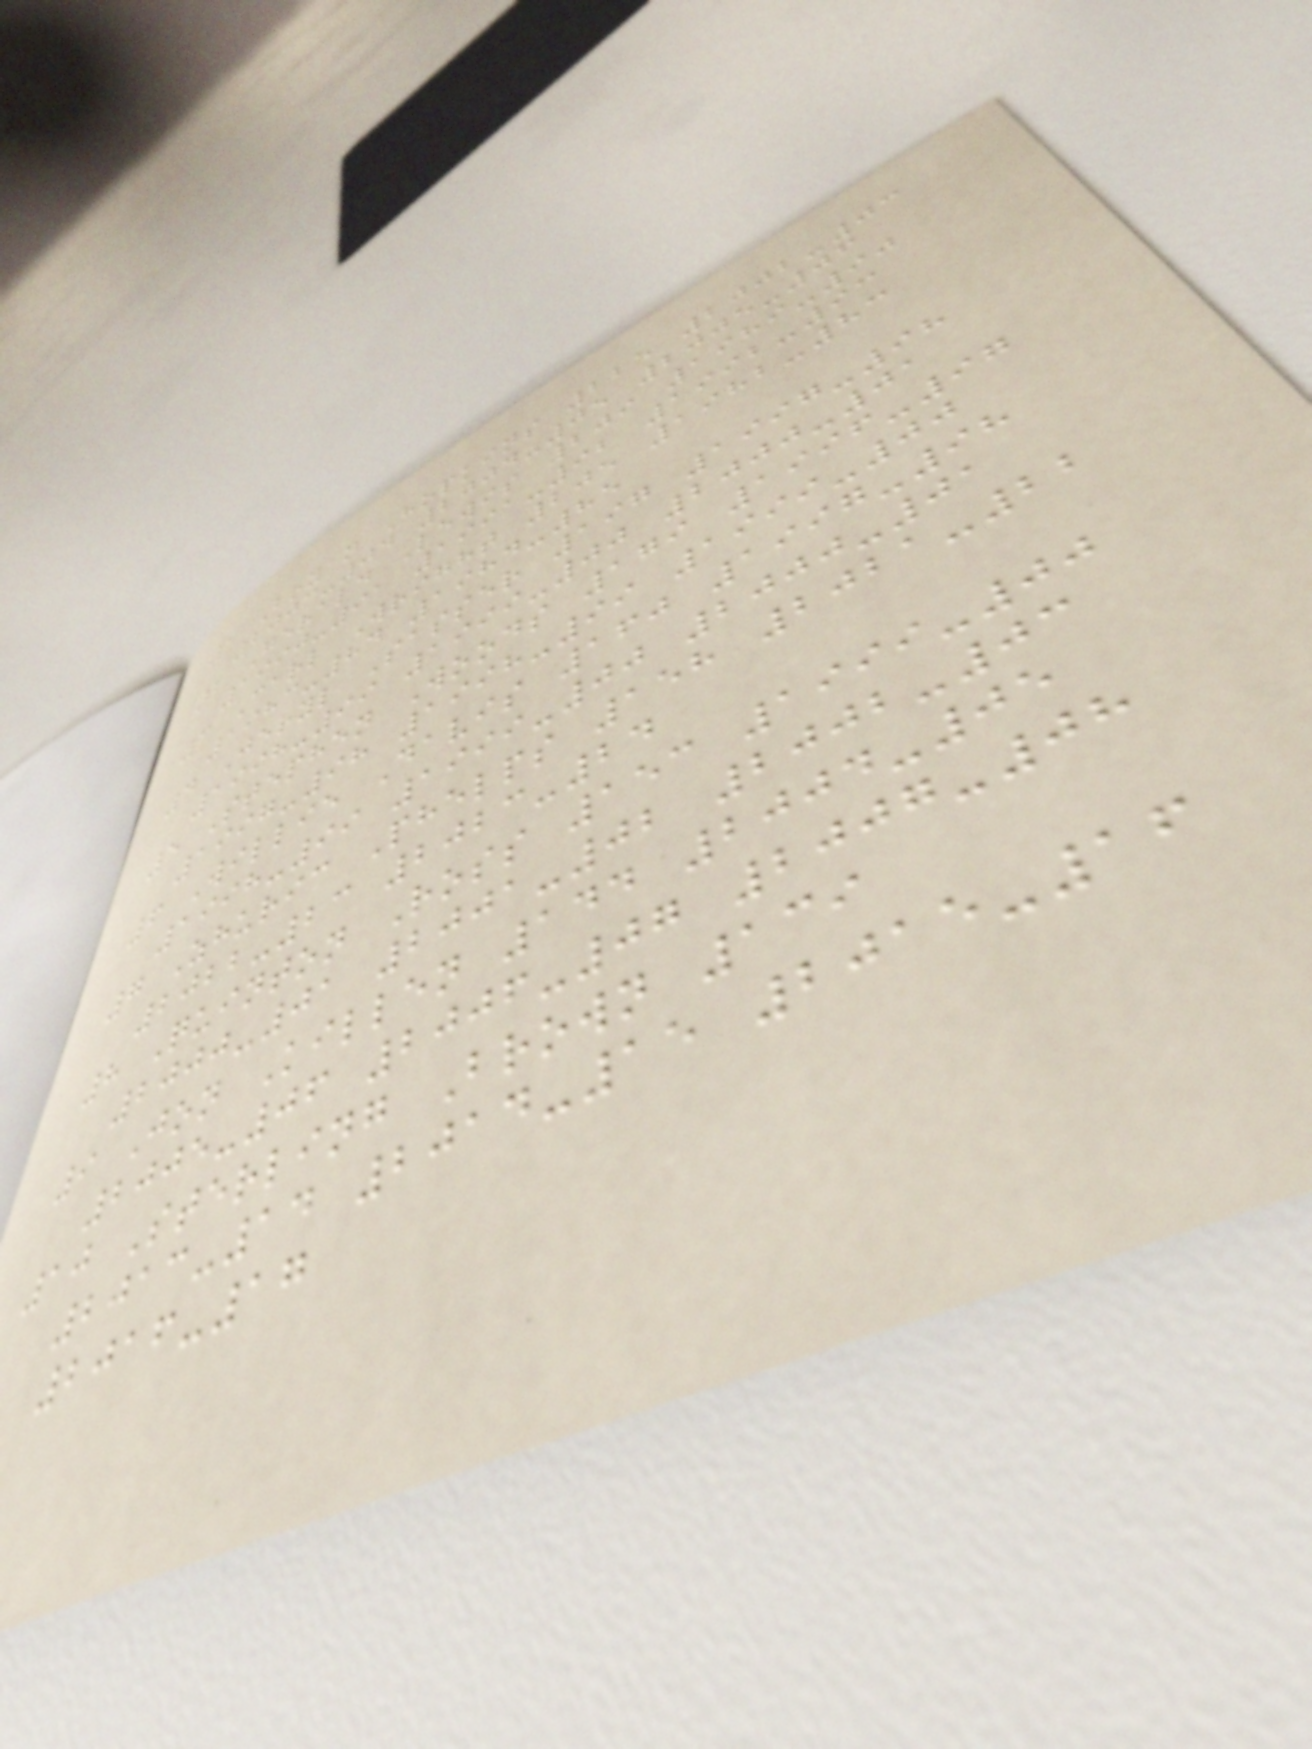1 Bryan Hopkins 225 2002-03
2003-04 2004-05 2005-06
2 Gerald Lewis 209 1989-90
1990-91 1991-92 1992-93
3 Carl Wright 205 1982-83
1983-84 1984-85
4 Jeryl Sasser 197 1997-98
1998-99 1999-00 2000-01
5 Stephen Woods 179 1996-97
1997-98 1998-99 1999-00
6 Willie Davis 160 1997-98
1998-99 1999-00 2000-01
7 Zhuric Phelps 158 2021-22
2022-23 2023-24
8 Quinton Ross 153 1999-00
2000-01 2001-02 2002-03
9 Jon Killen 144 2004-05
2005-06 2006-07 2007-08
10 Sterling Brown 139
2013-14 2014-15 2015-16
2016-17
